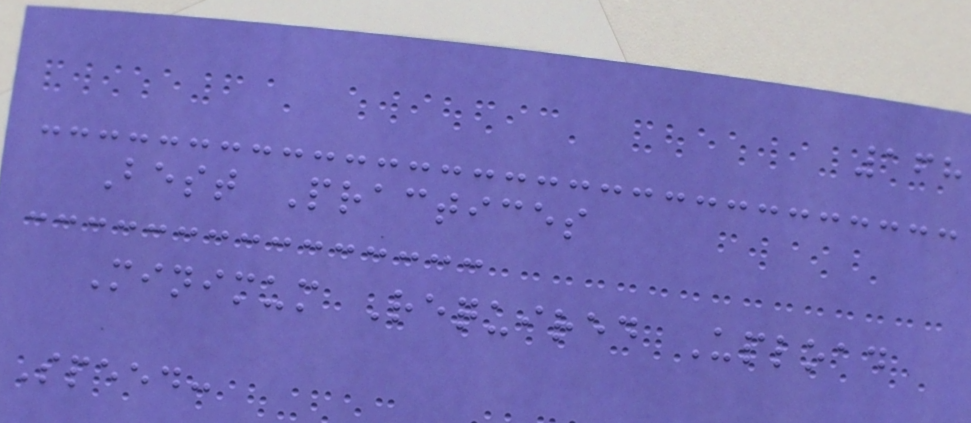168
Best Practices
Minimum Required Upload
Speed:
